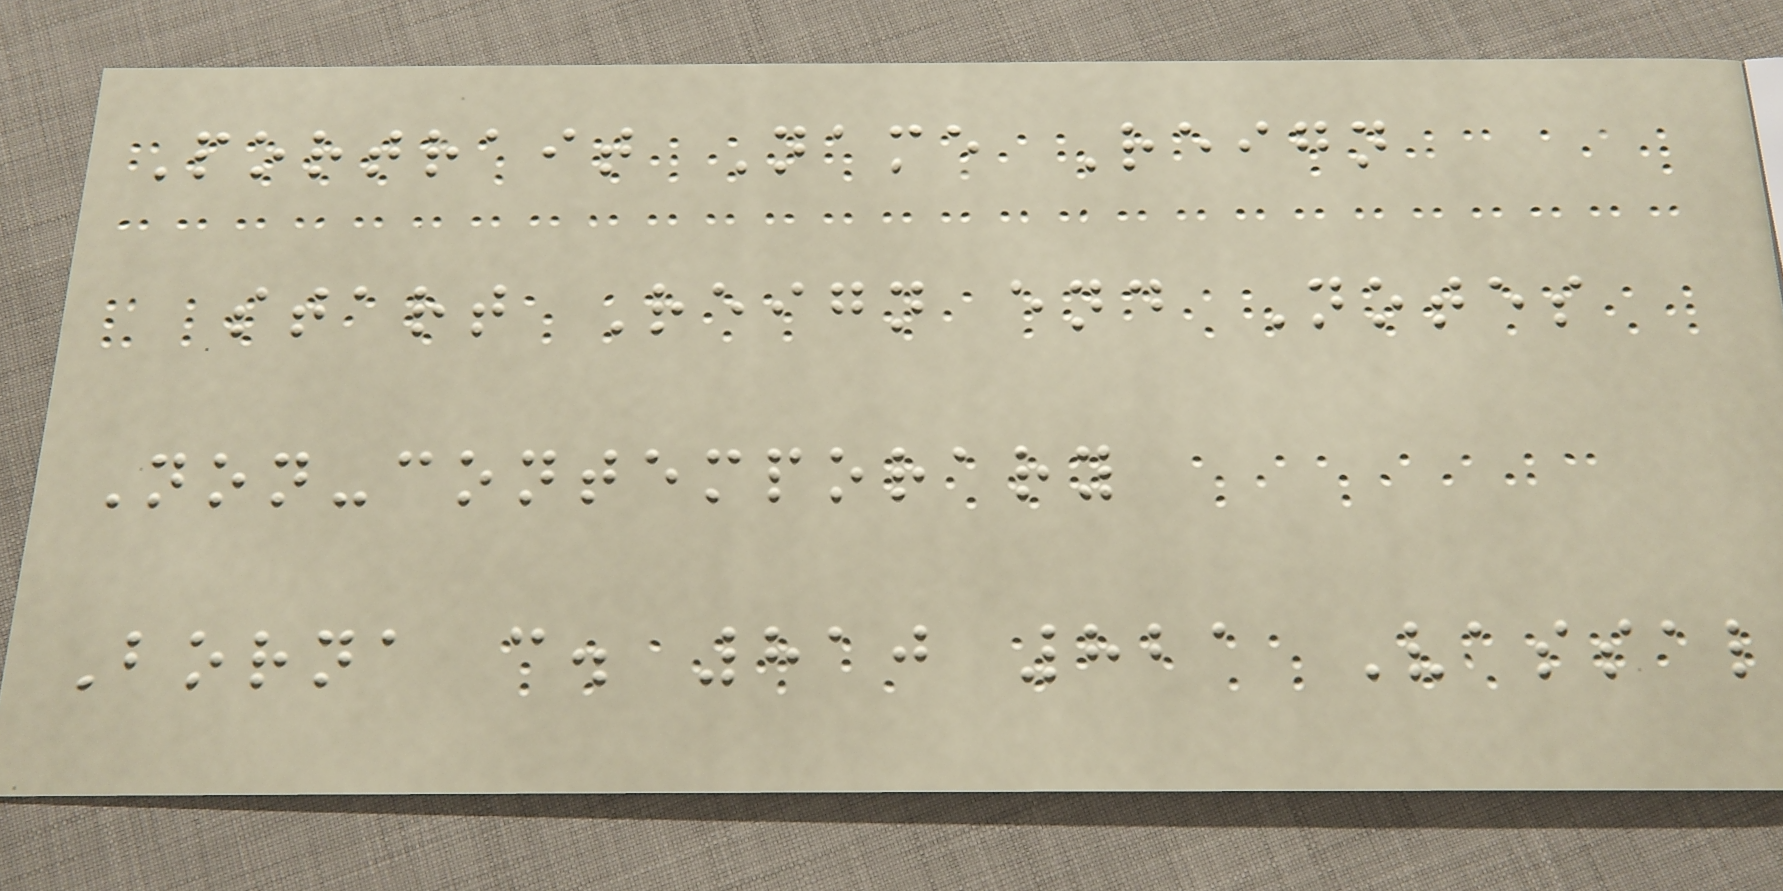Portrait Name Reign
start Reign end Notes
Non-contemporary
Borna c. 810 821 Vassal
